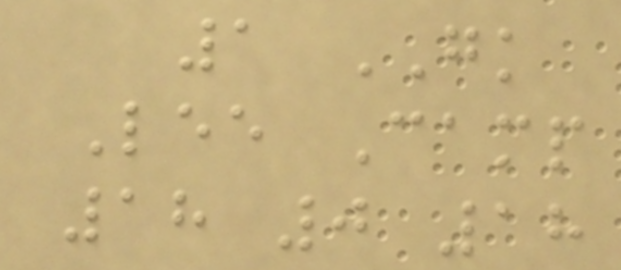1 GK
Lee Camp
18 0 18
